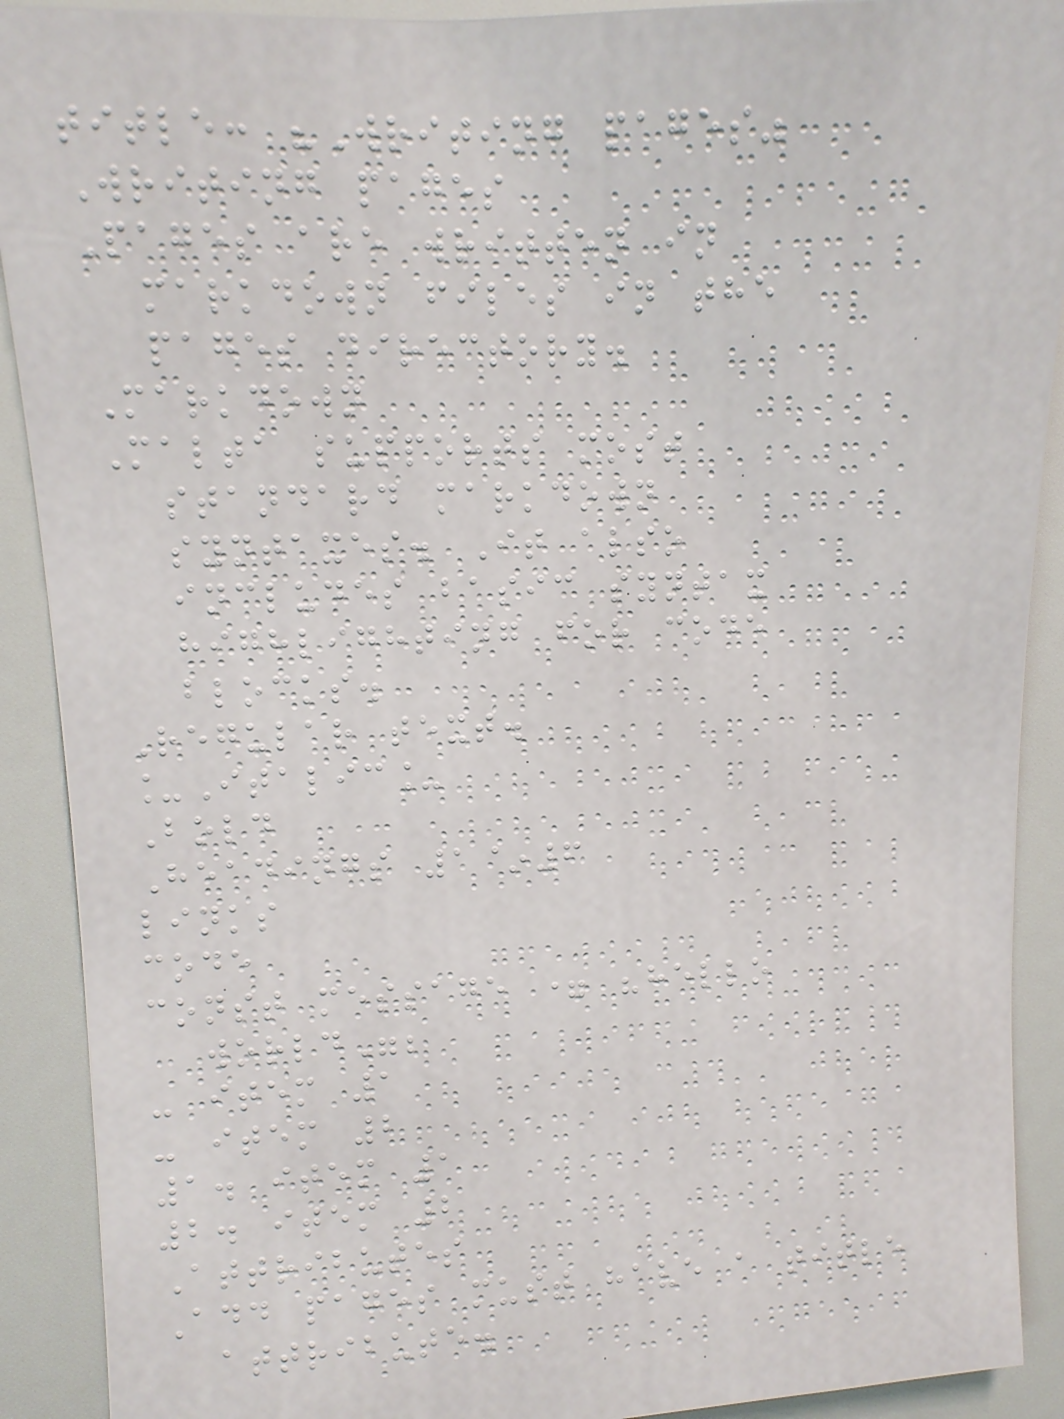title: "Writing pages"
Writing pages
Pages are written in
markdown files in the
pages directory.
Markdown
Malta supports most
standard markdown
syntaxes. It also
includes basic syntax
highlighting for code
blocks.
Regular text.
_Italic_
Bold
Headings 1~6
links
code
const message = "hello
world";
- item 1
- item 2
1. item 1
2. item 2
Attributes
Add pages must have a title
attribute.
